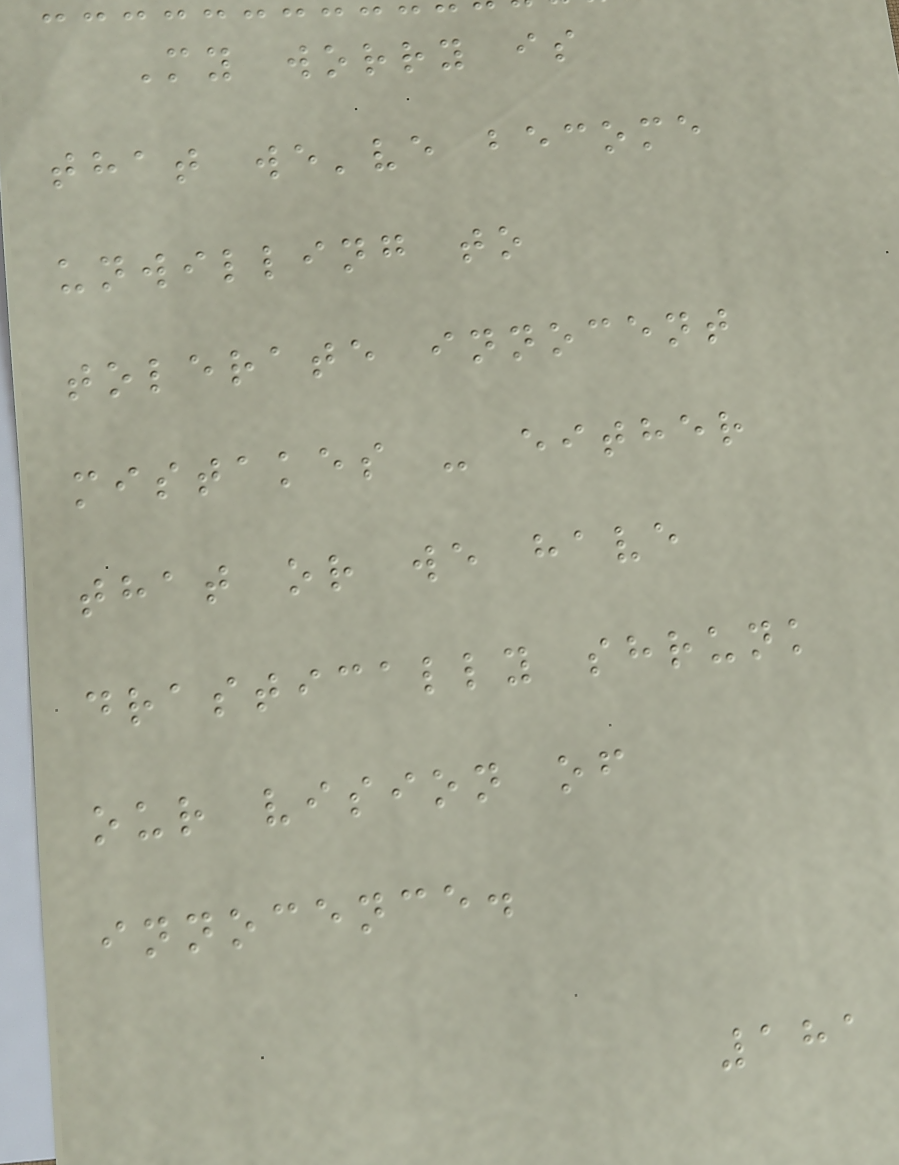My worry is
that we've become
unwilling to
tolerate innocent
mistakes - either
that or we have
drastically shrunk
our vision of
innocence.
181
